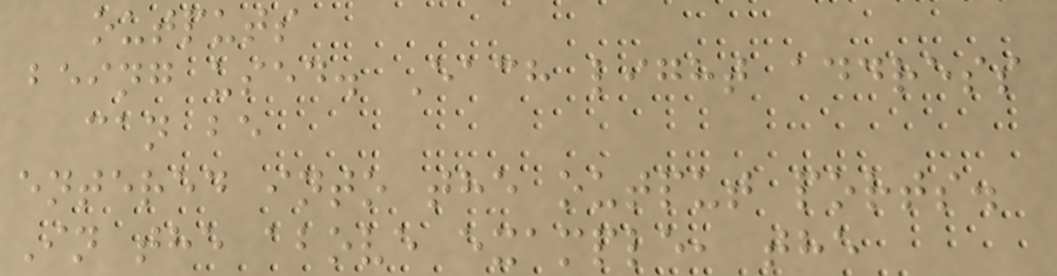outputs
being used. Each light address
can be
entered into the output ports.
In the above example, the
